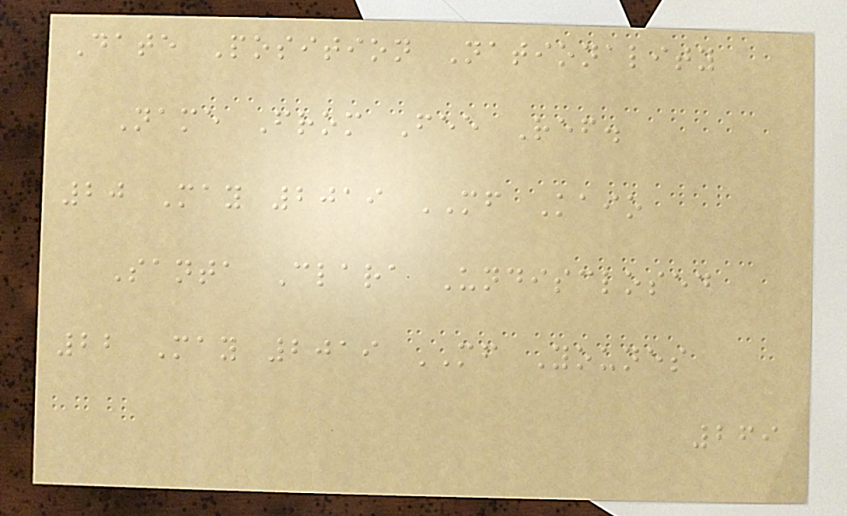Date Position Nationality
Name From Fee Ref.
20 May 2019 MF Kaio
Santa Clara Undisclosed
22 May 2019 MF Younes
269
